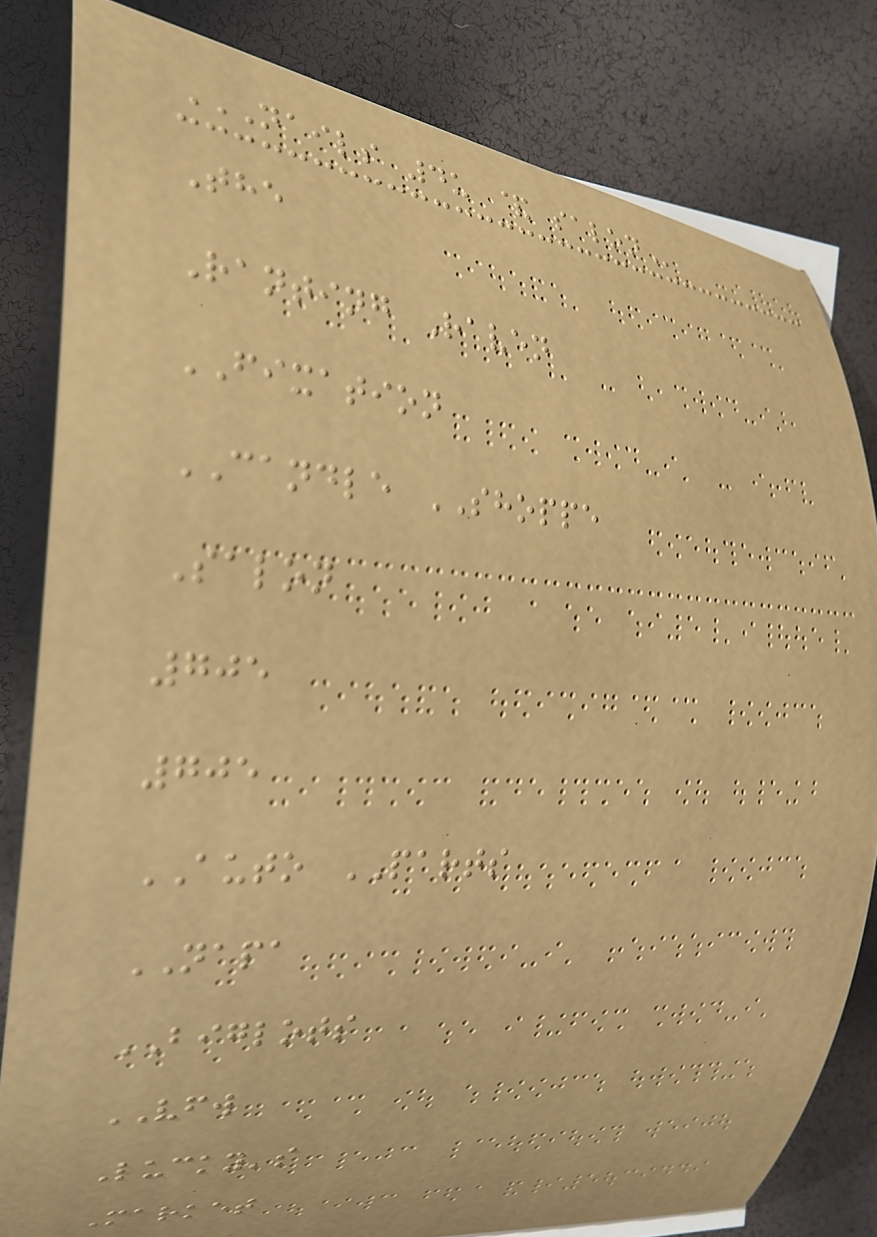NAILS 4U & SALON
The
Ranting Raven
FIXATION
CANDLE SHOPPE
Salon
705
705
AUTO PARTS
NAPA
BIGLOTS
VFW
Lucky's
Market
